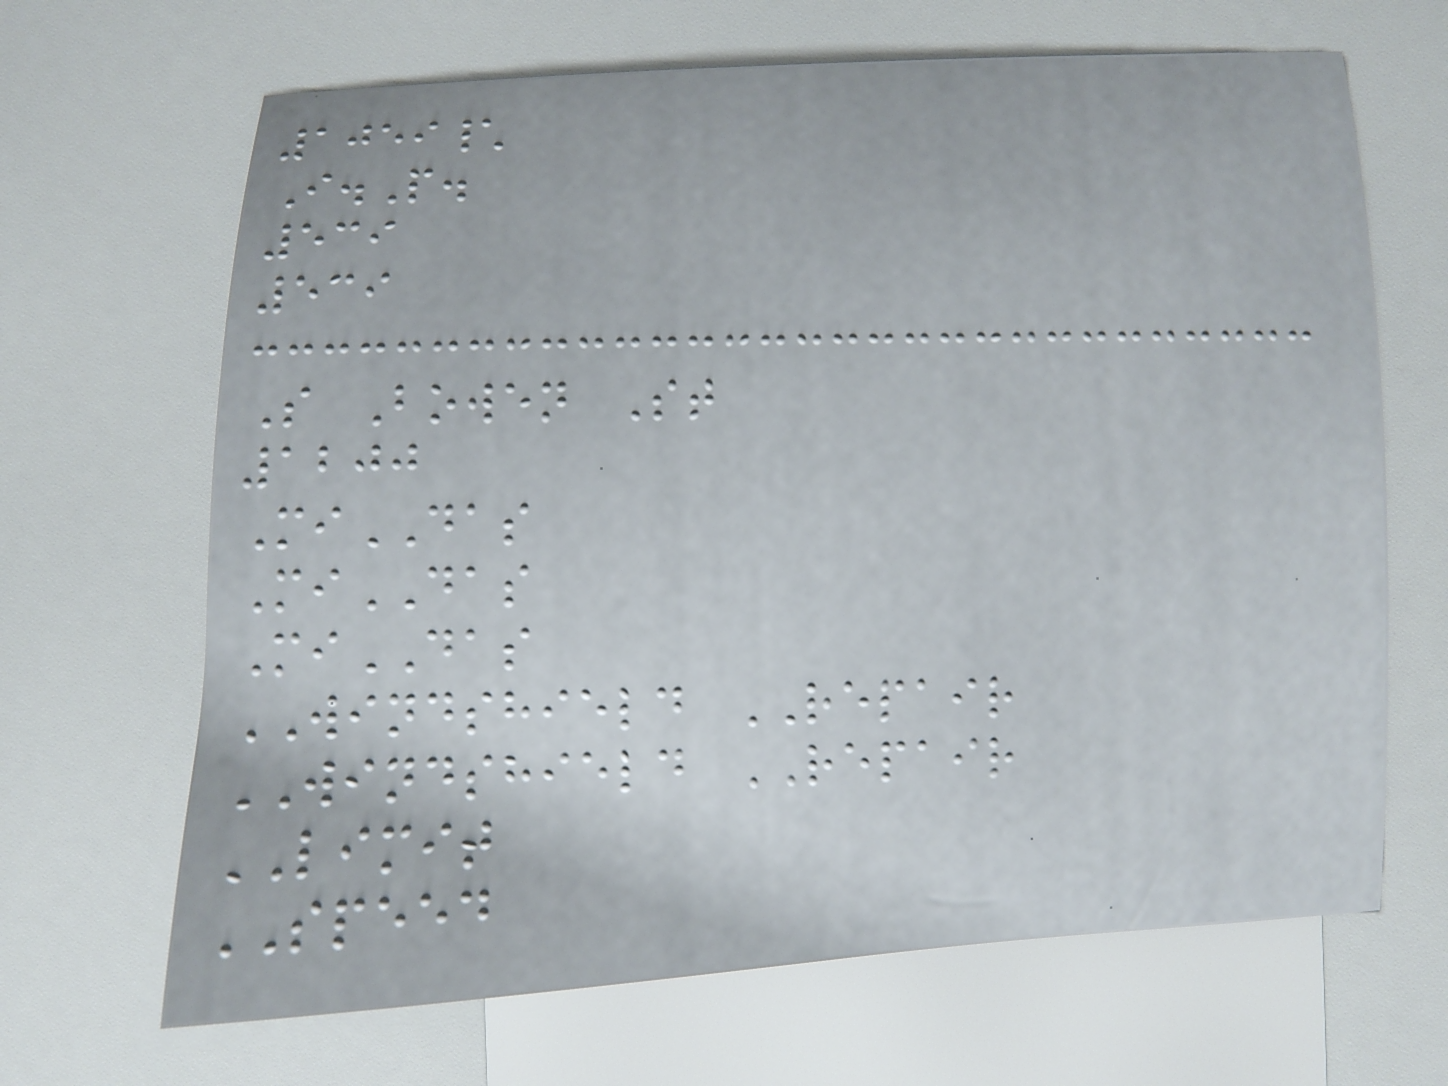1059\
I.P.
539
539
S Bowen St
1200
MiDAS
MiDAS
MiDAS
WINDSHIELD REPAIR
WINDSHIELD REPAIR
LIMIT
SPEED
